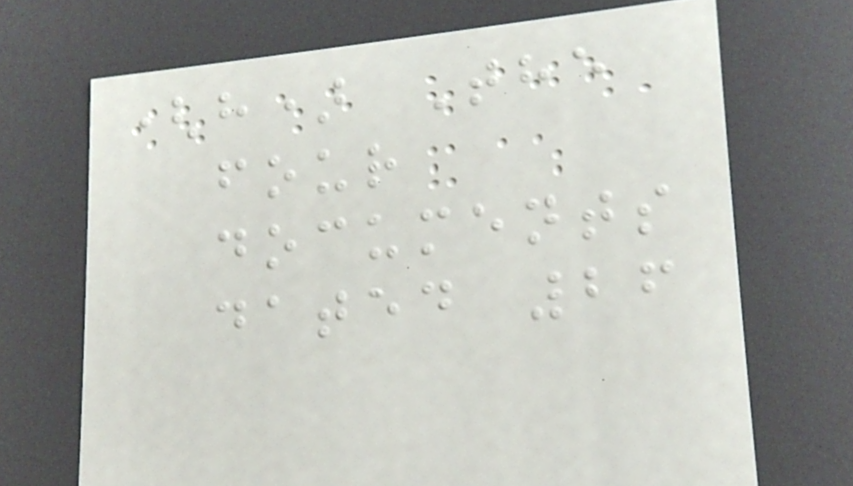(h) The
four
documents
dated 26
